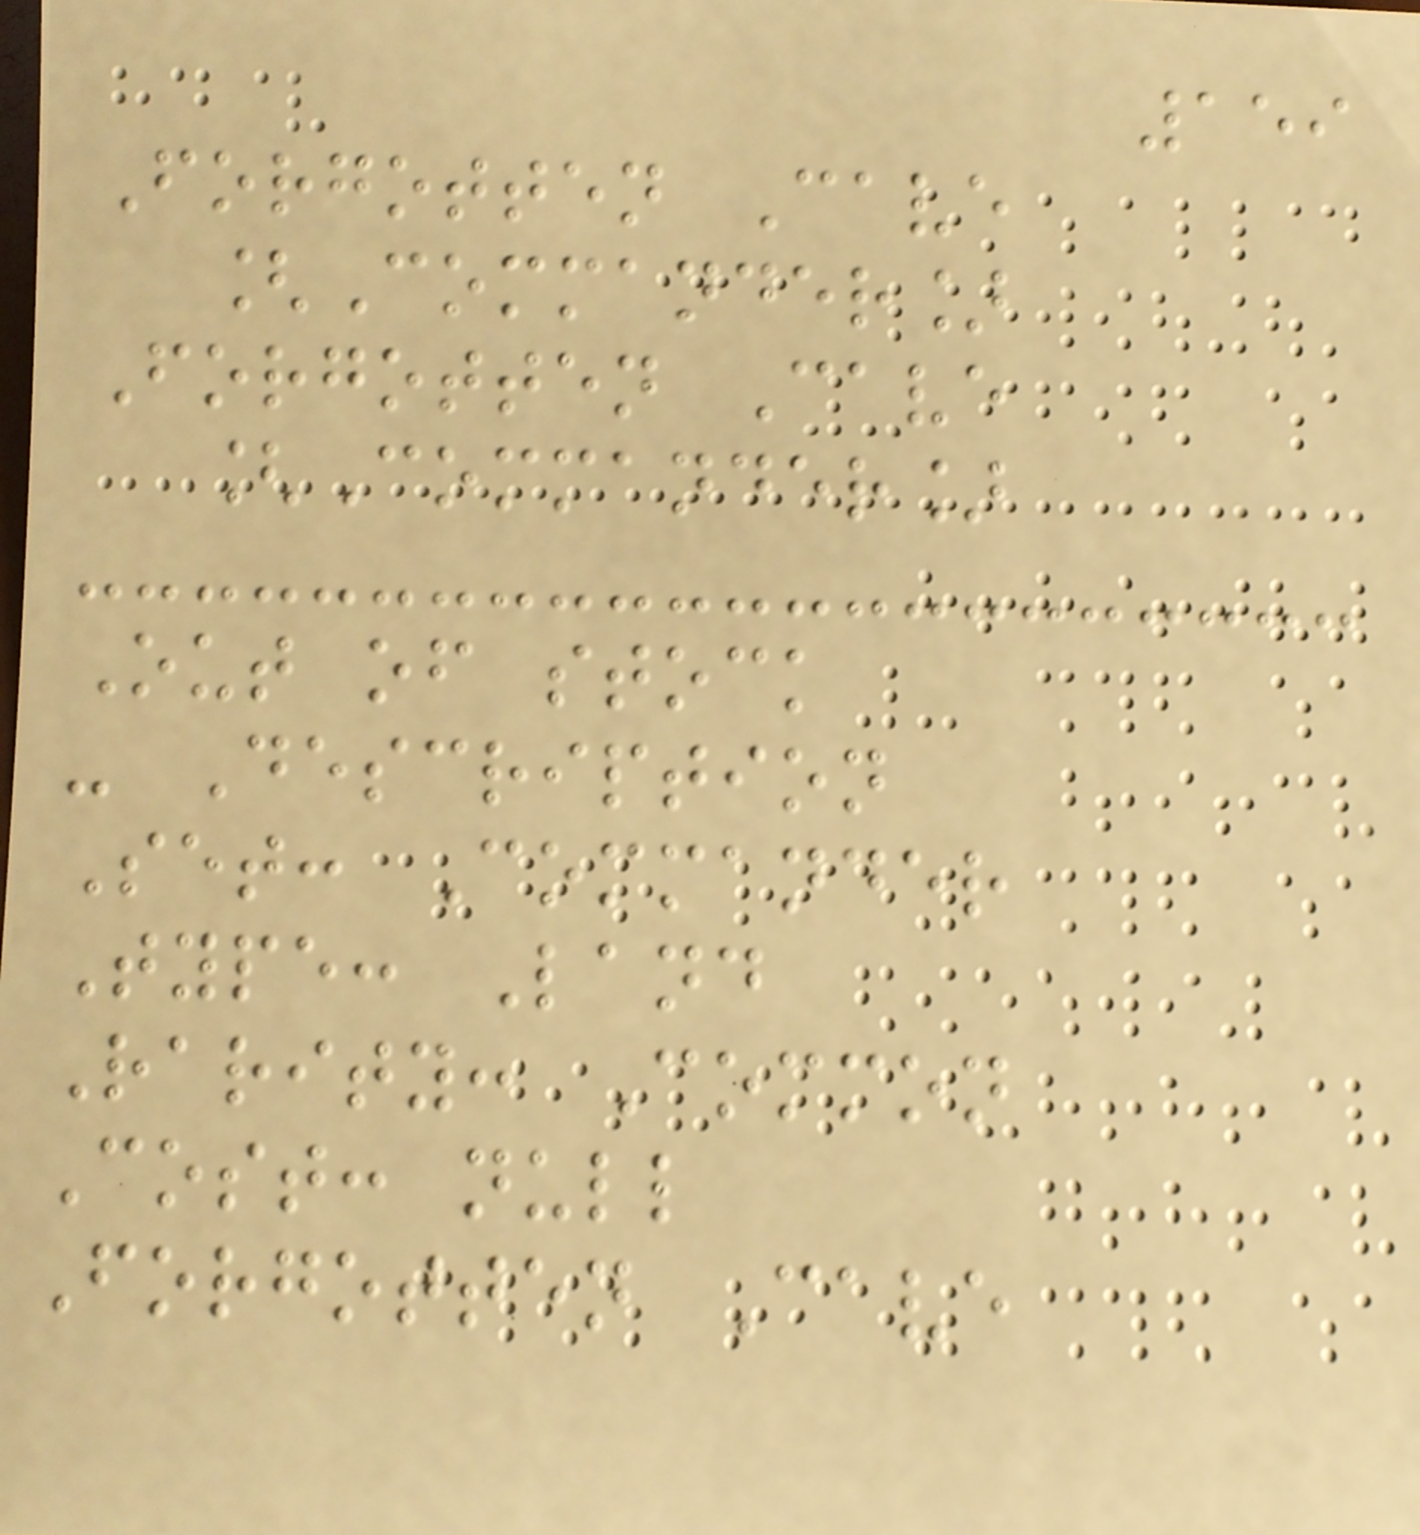159
Forgotten Cave
[Commander]
Forgotten Cave
[Commander]
Out of stock
- Description
Set: Commander
Type: Land
Rarity: Common
Cost: null
Forgotten Cave
